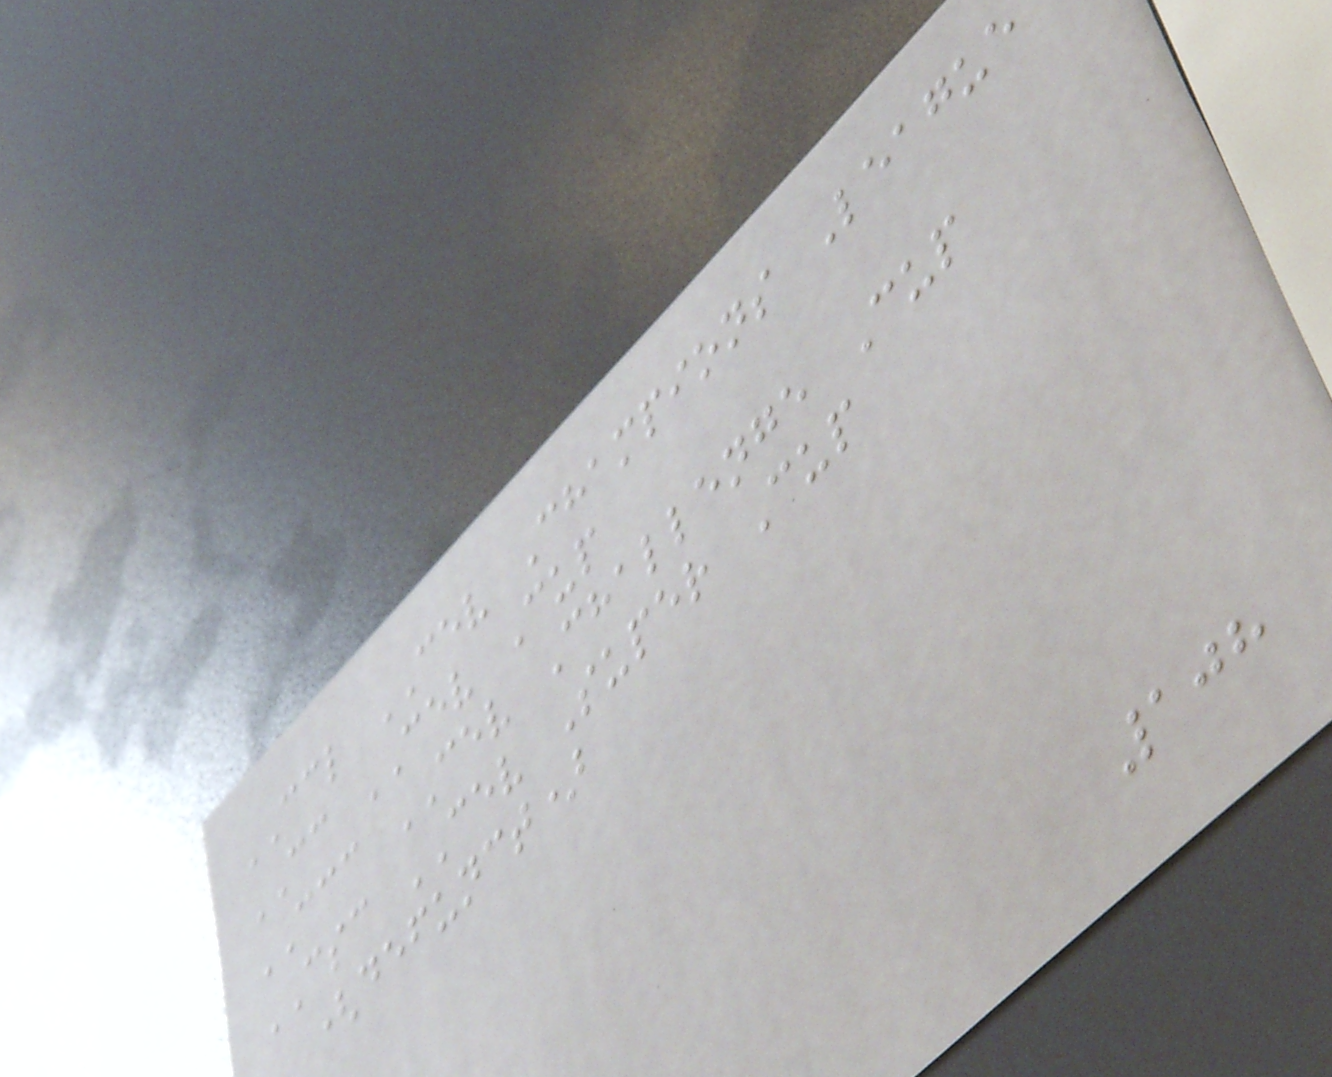CCL CEV Champions League
CC CEV Cup
CCC CEV Challenge Cup
CSC CEV Super Cup
(defunct)
108
